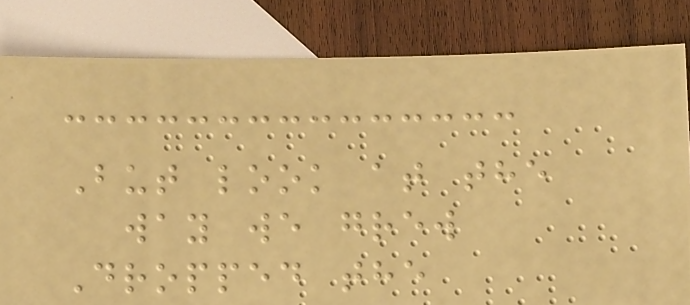But look at the
way we grew
Dropped the
